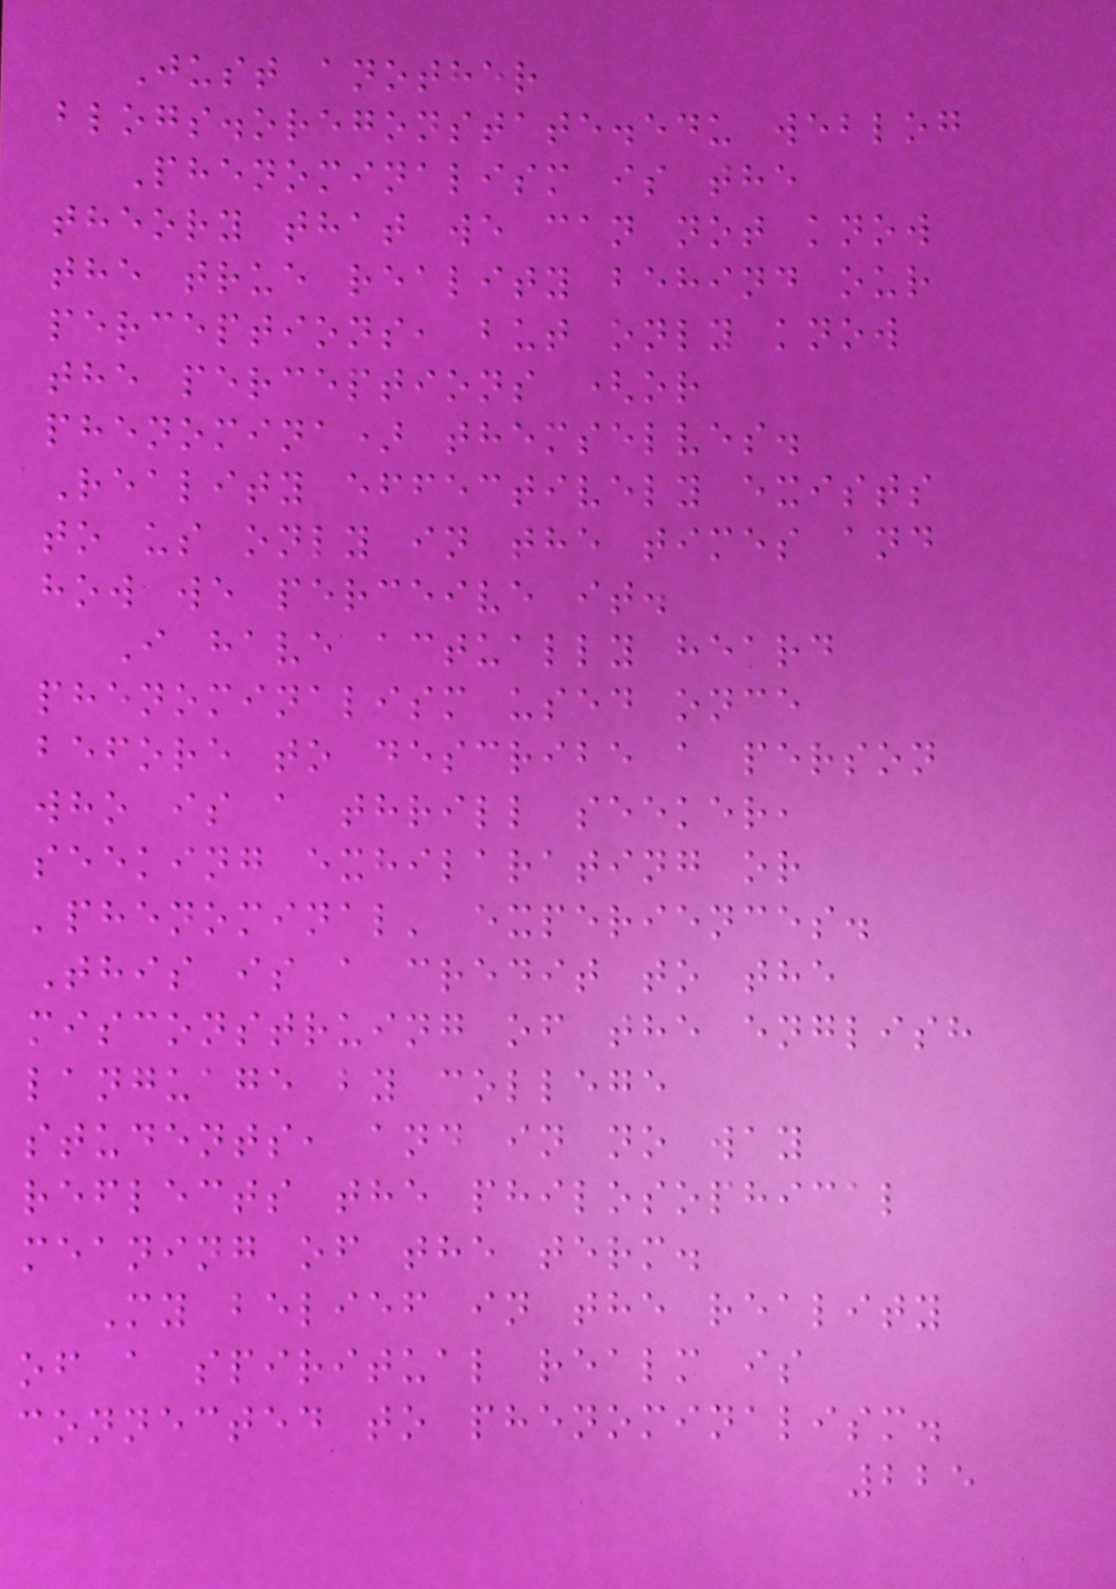Just another
blogs.oregonstate.edu weblog
Phenominalism is the
theory that we can not know
the true reality behind our
perceptions, but only know
the perceptions (or
phenomina) themselves.
Reality effectively exists
to us only in the times and
how we perceive it.
I have actually heard
phenominalism used once
before to describe a person
who is a thrill seeker,
seeking exhilarating or
'phenominal' experiences.
This is a credit to the
misconstruing of the english
language by college
students, and in no way
reflects the philosophical
meaning of the term.
My belief in the reality
of a spiritual realm is
connected to phenominalism.
225
